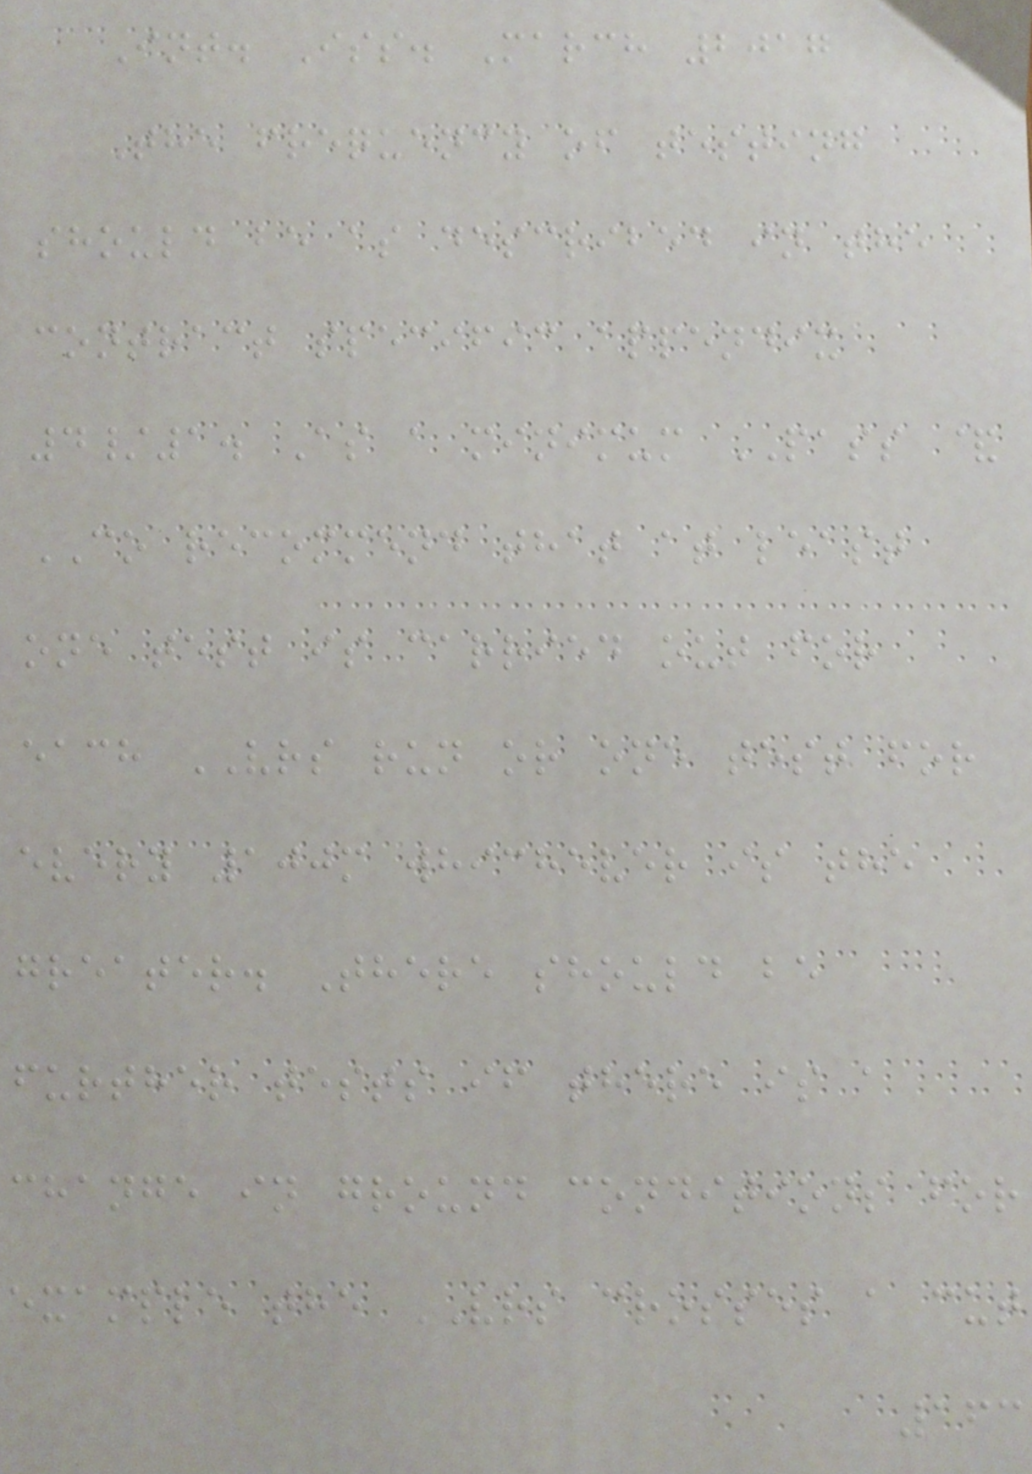Int. Iss. March 2017
The frequency of testing
should be as described in the
contract specific appendix
4/1. As a minimum PASS &
CO recommend that at least
one test is carried out for
each VRS run or one test for
every 100m whichever is the
greater. There should be
further tests if there is a
change in ground conditions for
example the VRS crosses a cut
163
